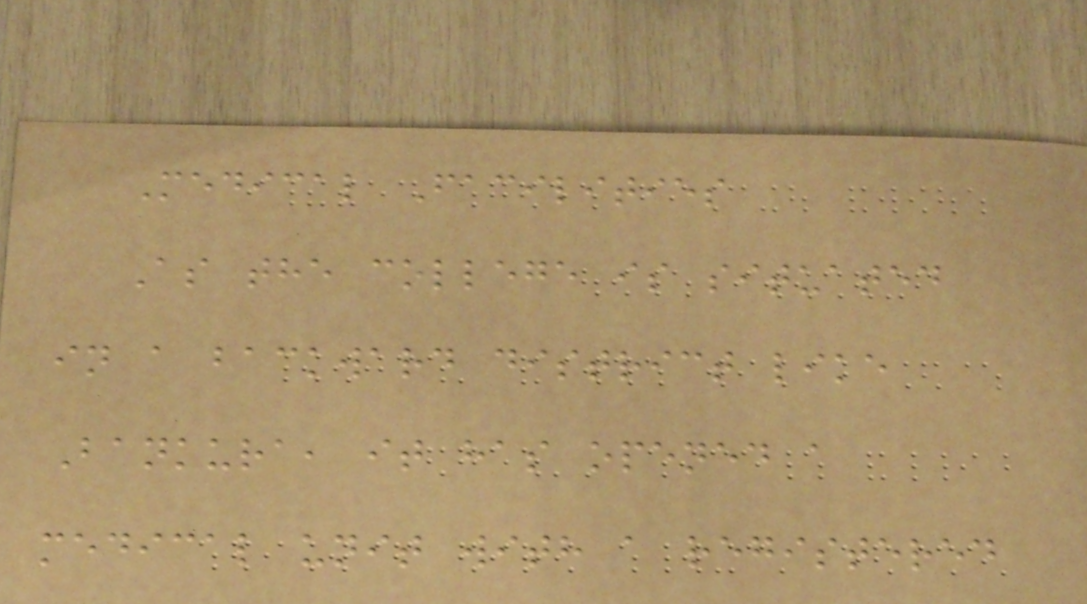Medical Facilities
As the college is situated
in a backward district like
Bankura, it has opened a
medical unit with a registered
